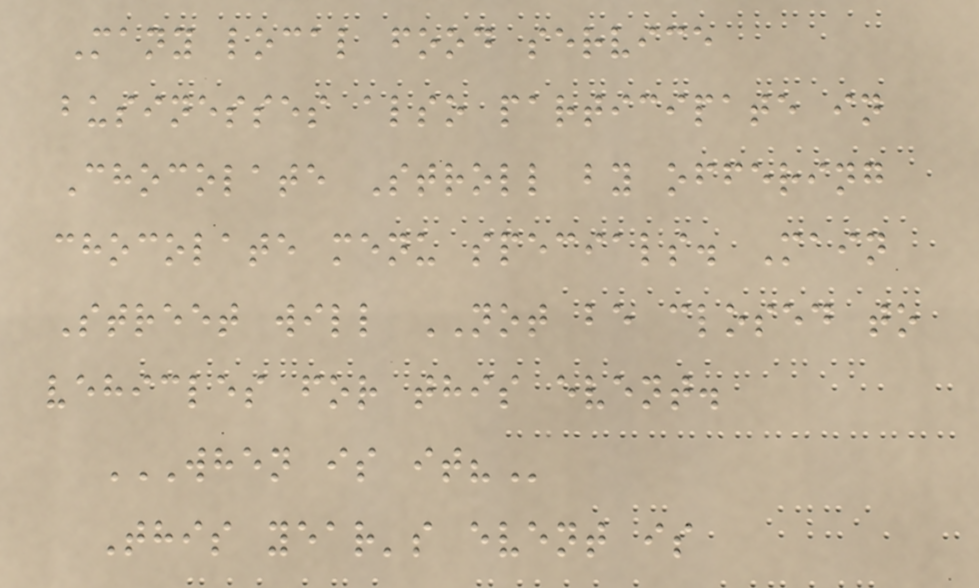Many local food service
businesses also participate in
Chocolate Stroll by offering
chocolate menu specials. Main
Street will NOT be closed to
vehicles for this event.
WHEN IS IT?
This year's event is
